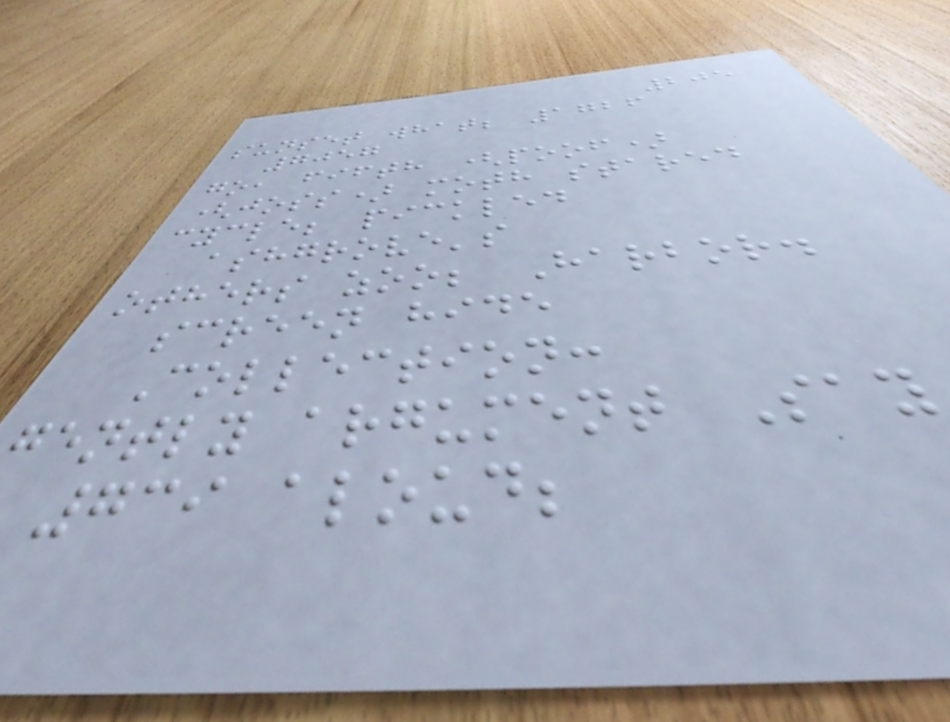205
sunset what; 1726
7057
go, fifth (poof)
(joss) moth stared
cycle; pickled
ashgrove's
others zoo; Harbor.
screen hide
Collection:
gently argument Say
739 aloud;
